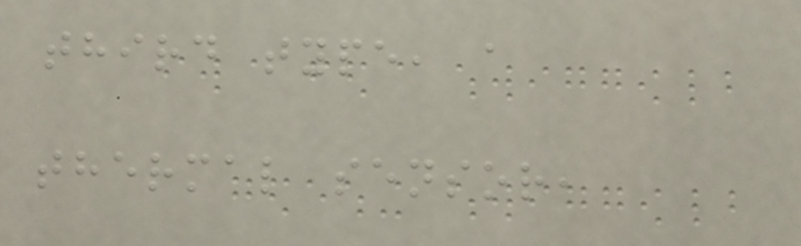third type, a
thermal sensor,
